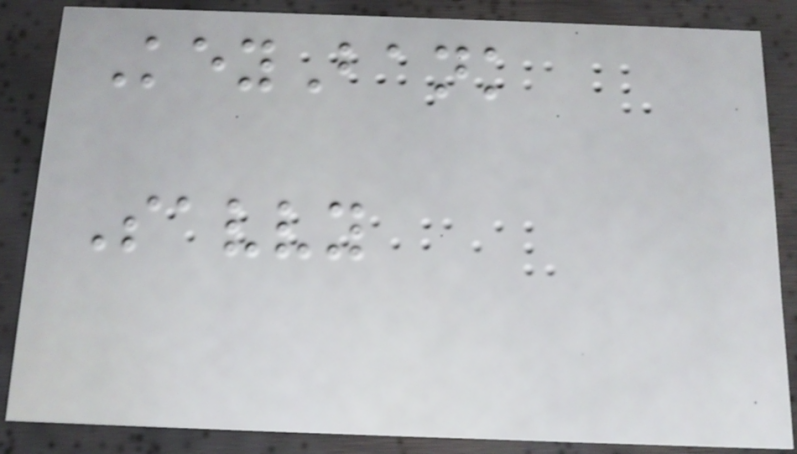KeyBank
Savvy
